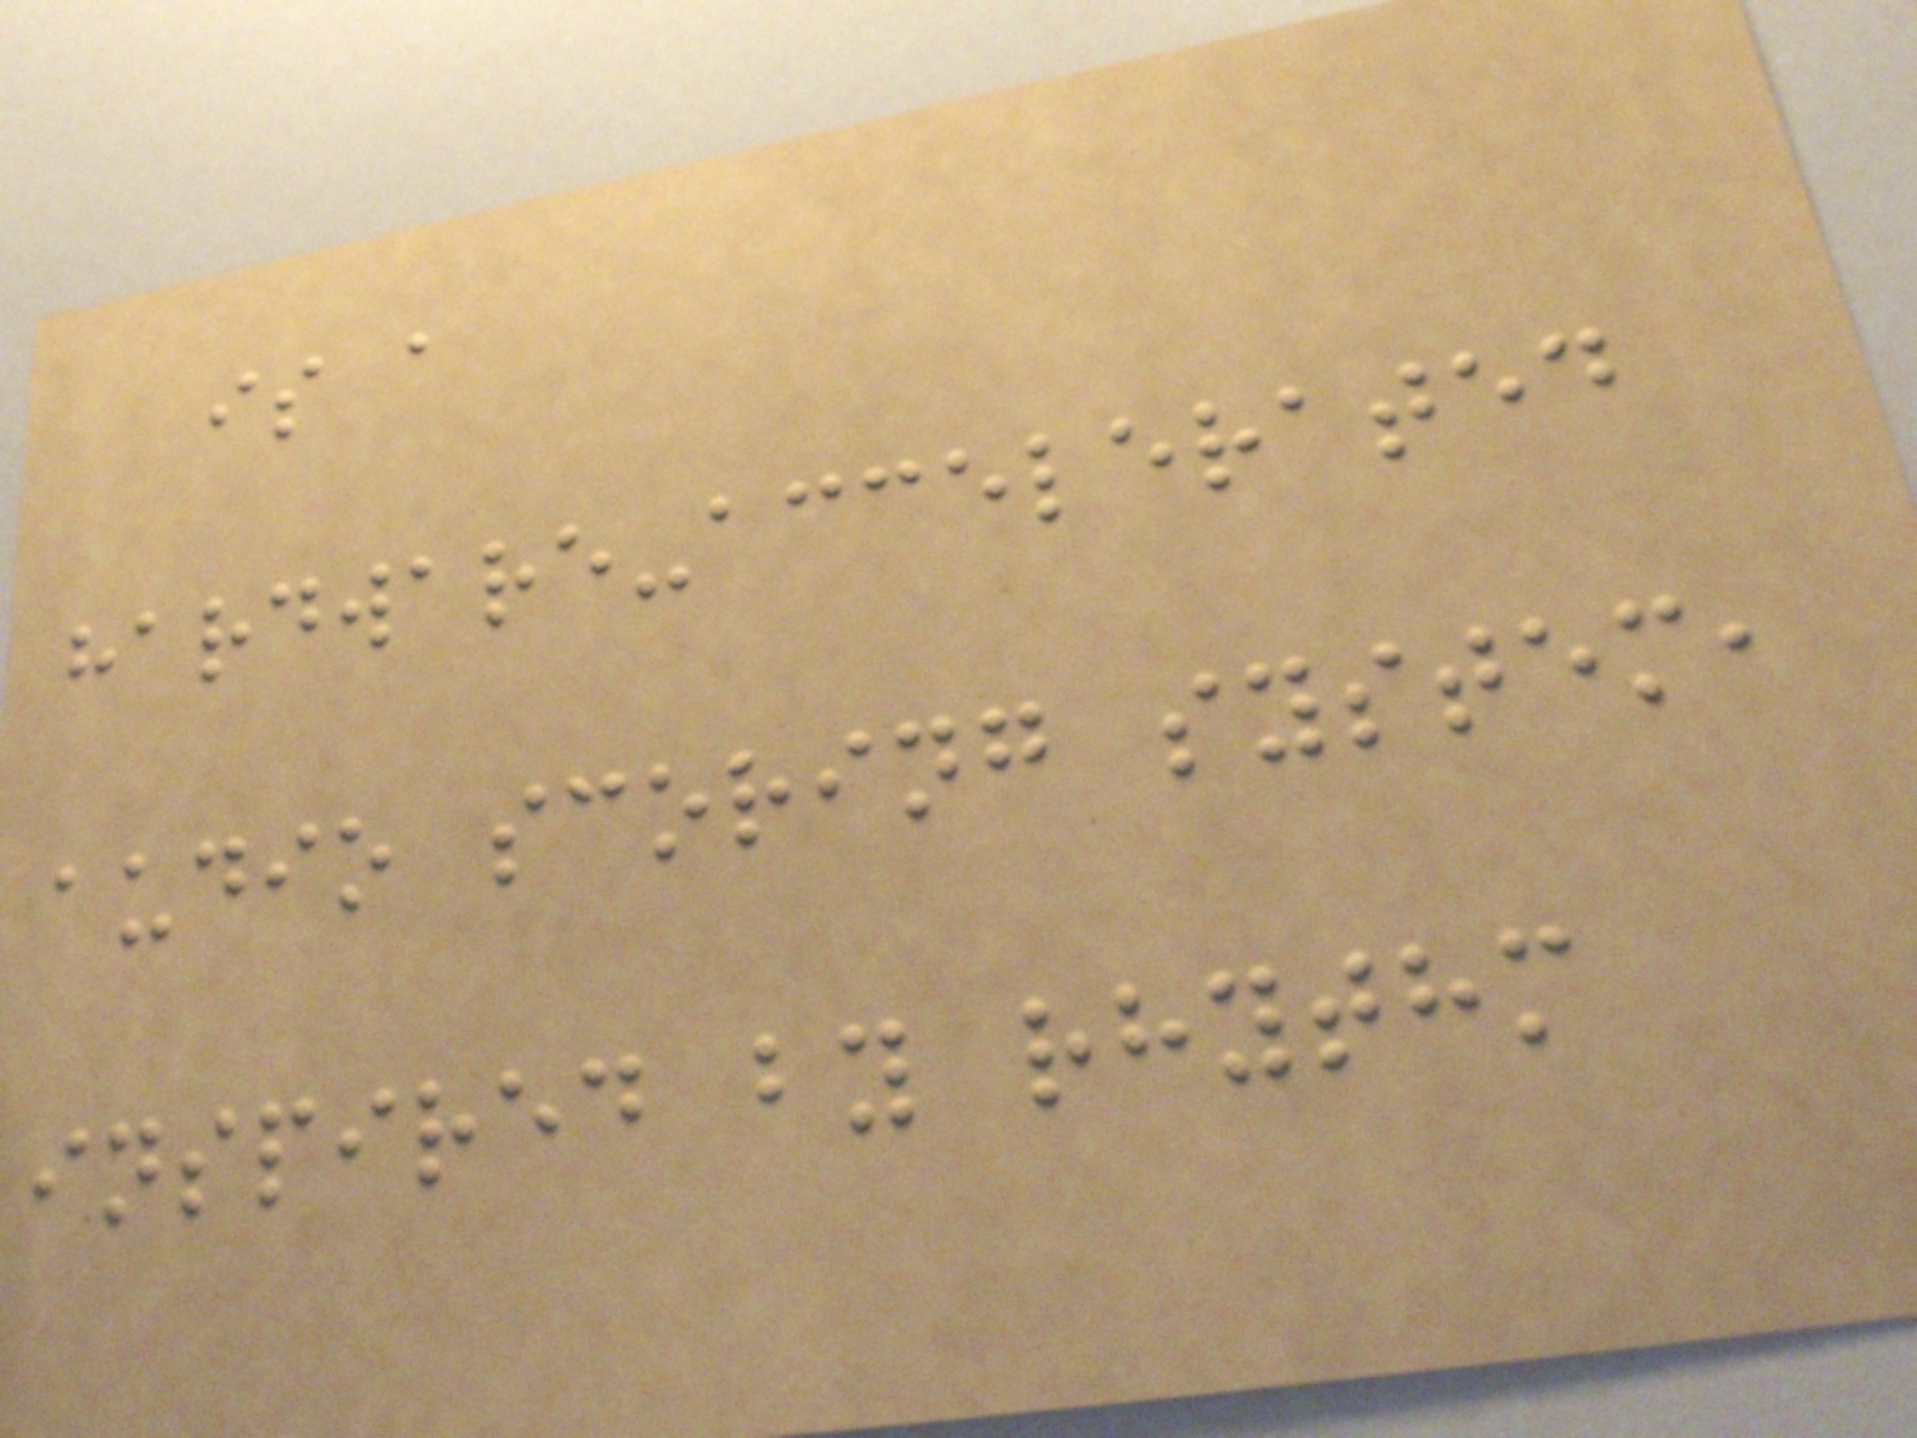is a
hardware-accelerated
audio scoring system,
inspired by rhythm
